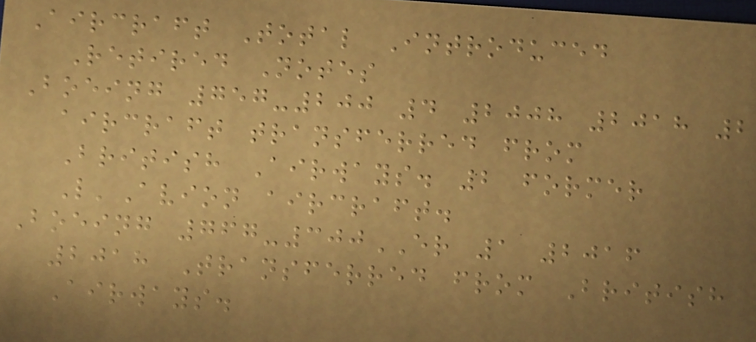Aircraft Total Introduced
Retired Notes
Boeing 757-200 4 2008 2018 2
aircraft transferred from
British Airways. 2 former
L'Avion aircraft.
Boeing 767-300ER 1 2016
2018 Transferred from British
Airways.
